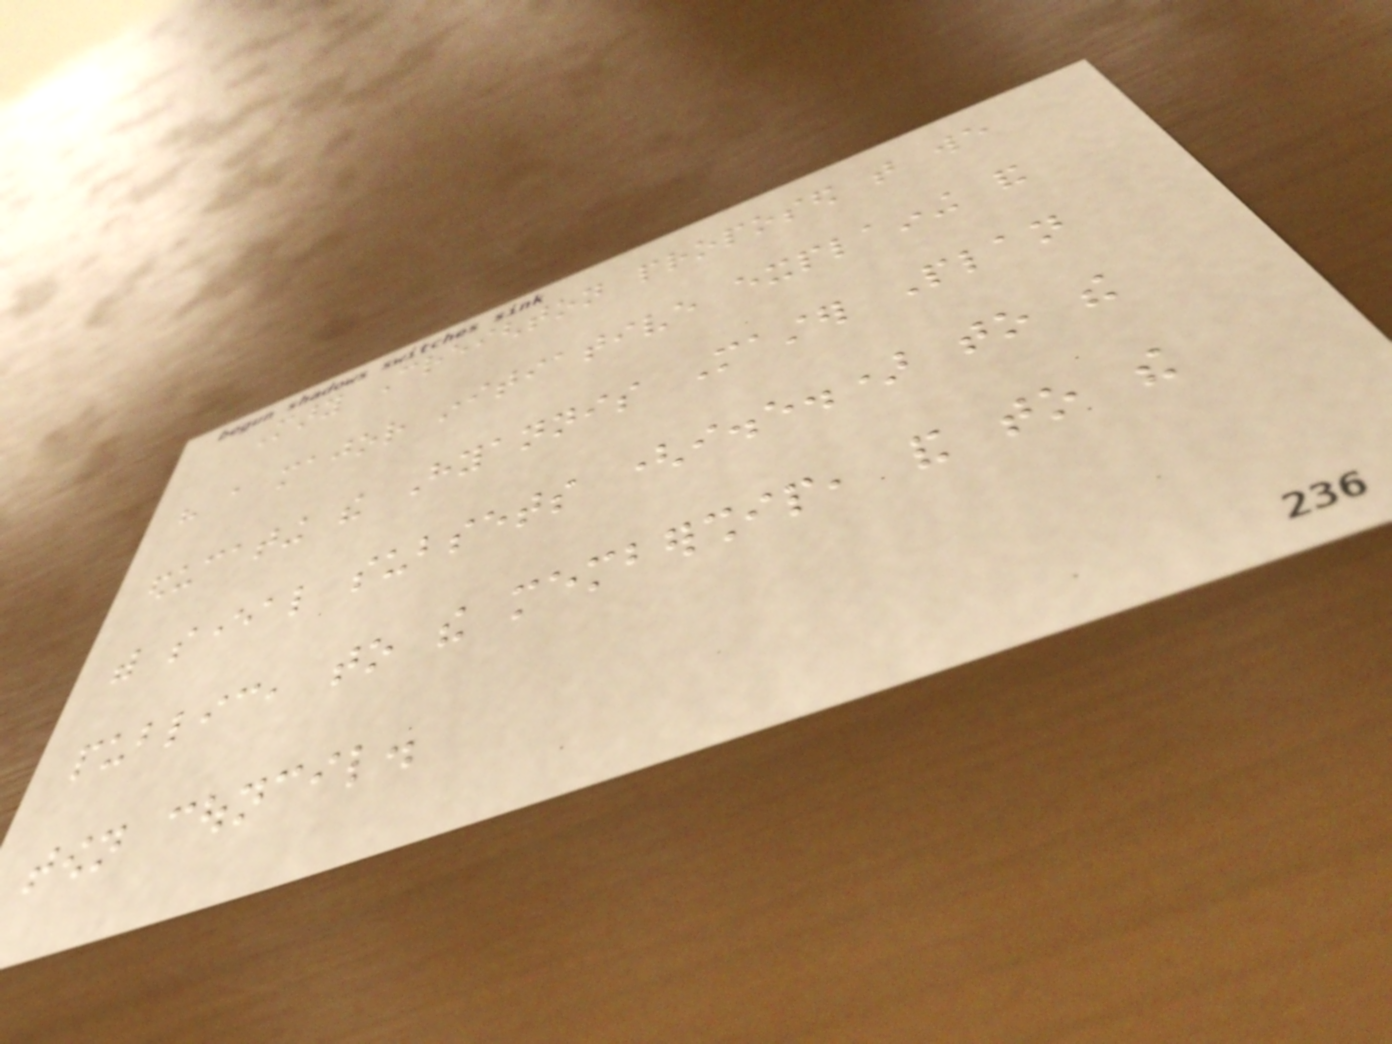Mary Creighton proposed that we
have a major initiative explaining and
educating the Hyannis Master Plan
with several subsets (i.e.) to the
public, to the membership, and to the
town council.
